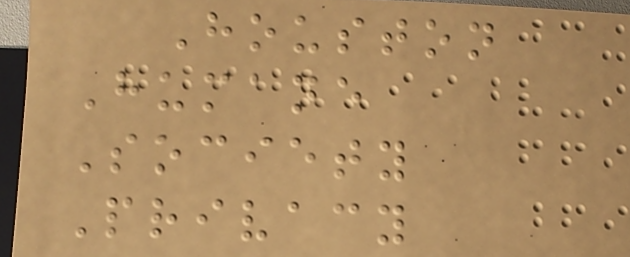Houston
Humane
Society
Privacy
